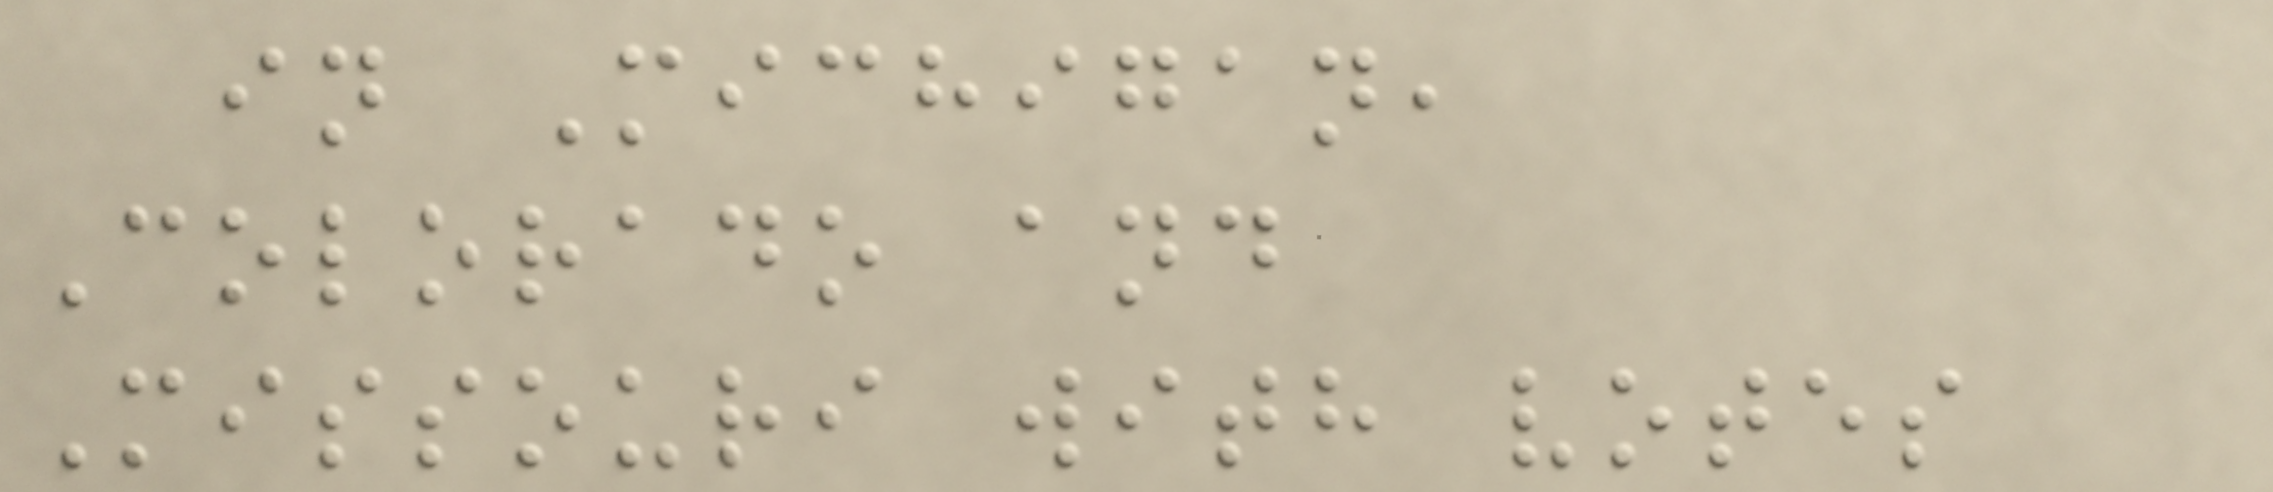in Michigan,
Colorado and
Missouri with votes
